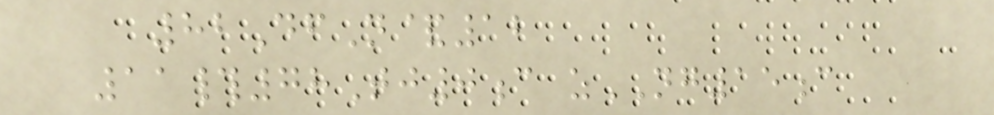82DfN&12
11#78Tj0c zNG15c
